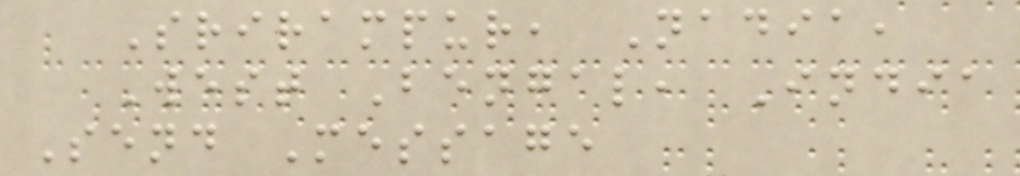Srirampur, Nadia,
West Bengal, India
Send Message
